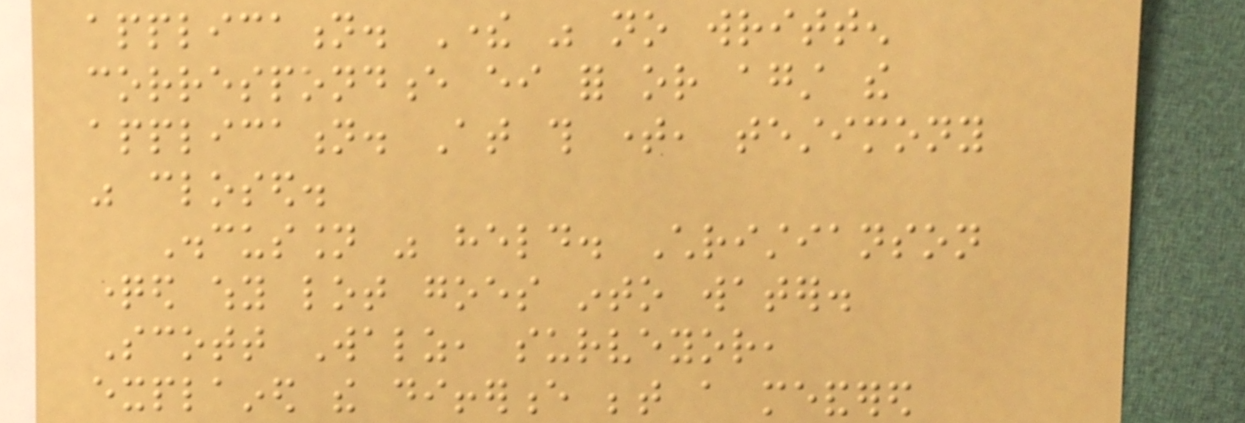application. There was no written
correspondence either for or against the
application. At this time, testimony
was closed.
Discussion was held. Christianson
questioned why lot goes into water.
Scott Walz, surveyor,
explained the difference between a meandered
